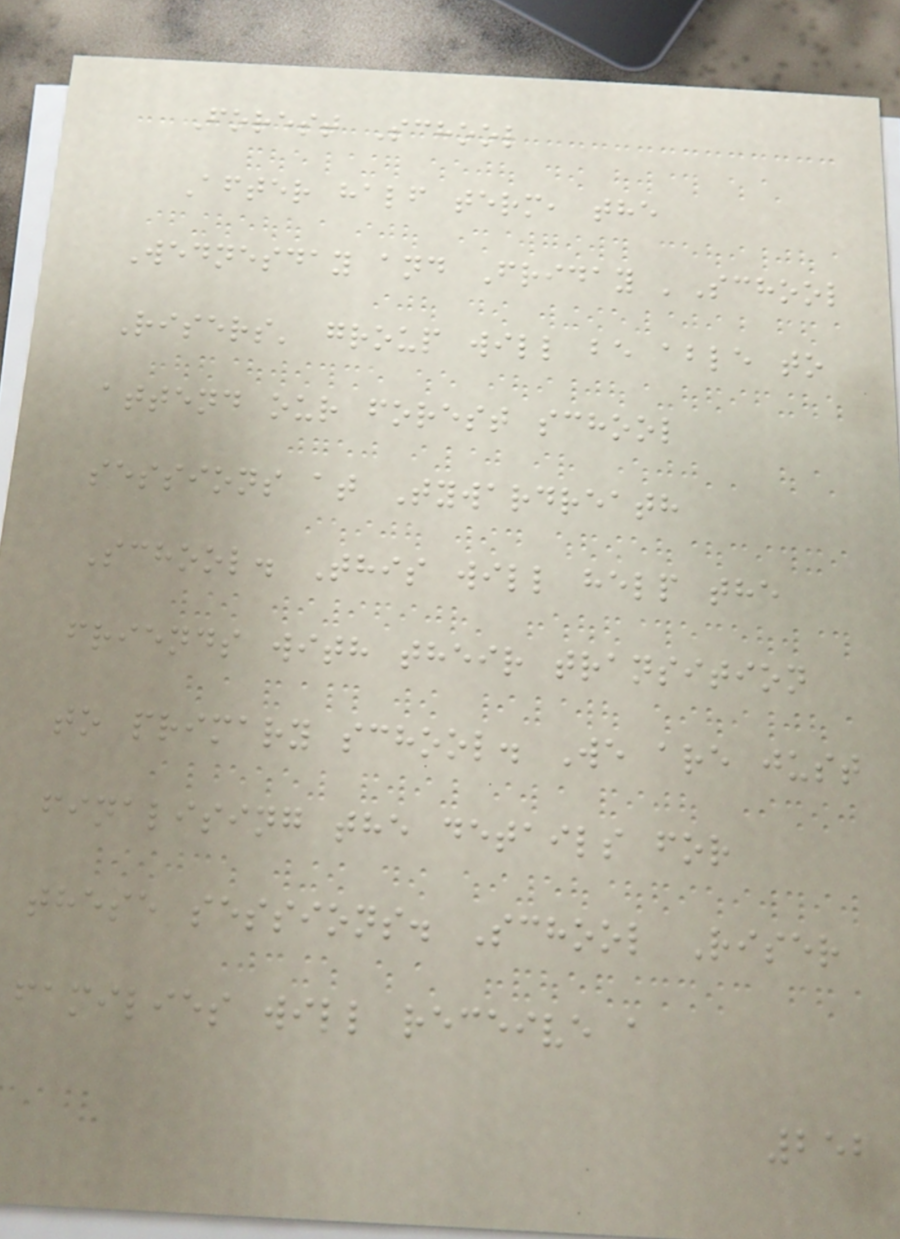Forest School
After half term, the
Wednesday and Friday 'School
Risers' group will be able to
attend our forest school
sessions at Tywardreath
School. This will help the
friends with their transition
to primary school. We are just
finalising the details for
these sessions. School Riser
families will receive a
252
